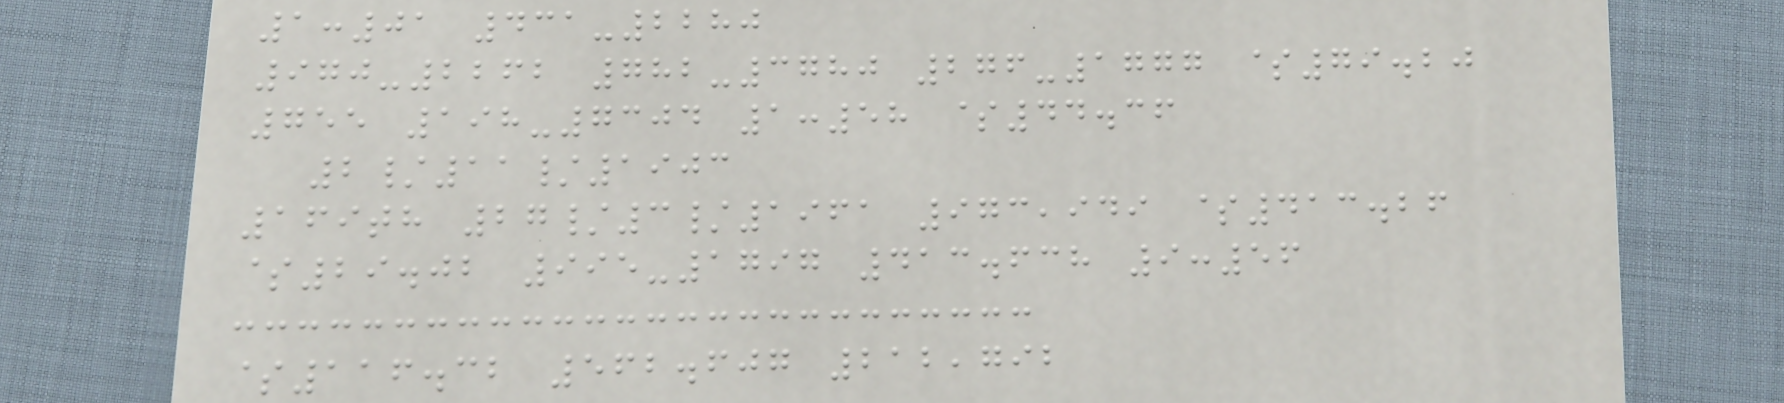1:01 431-2280
970-2262 782-3780 276-1777 $79.20
755 198-7304 1:58 $44.36
2/11/1903
169th 27/3/1961 973,949 $413.26
$29.02 995-1797 413.638 9:56
$116.32 562.607 212,792
